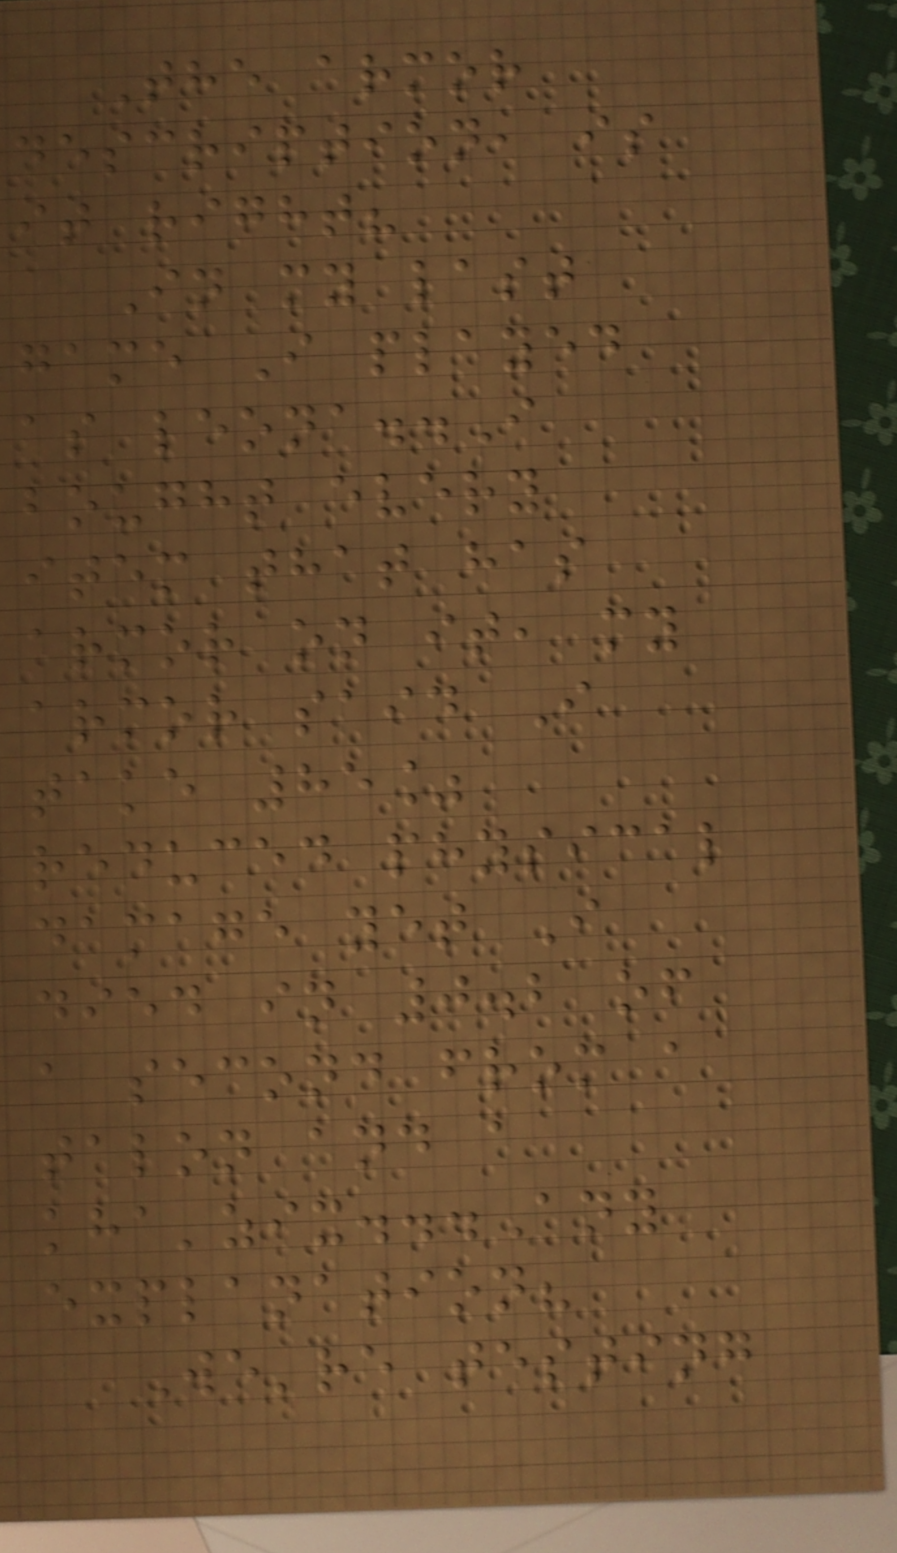The armor
description, is
it right?
In my last
game I played
as leona..I
bought every
item that has
armor on it, my
armor said I
take 85%
reduced physical
damage yet I
died in 0.2 of
a second from a
talon and a
kha'zix...Any
explanation?
We're testing
